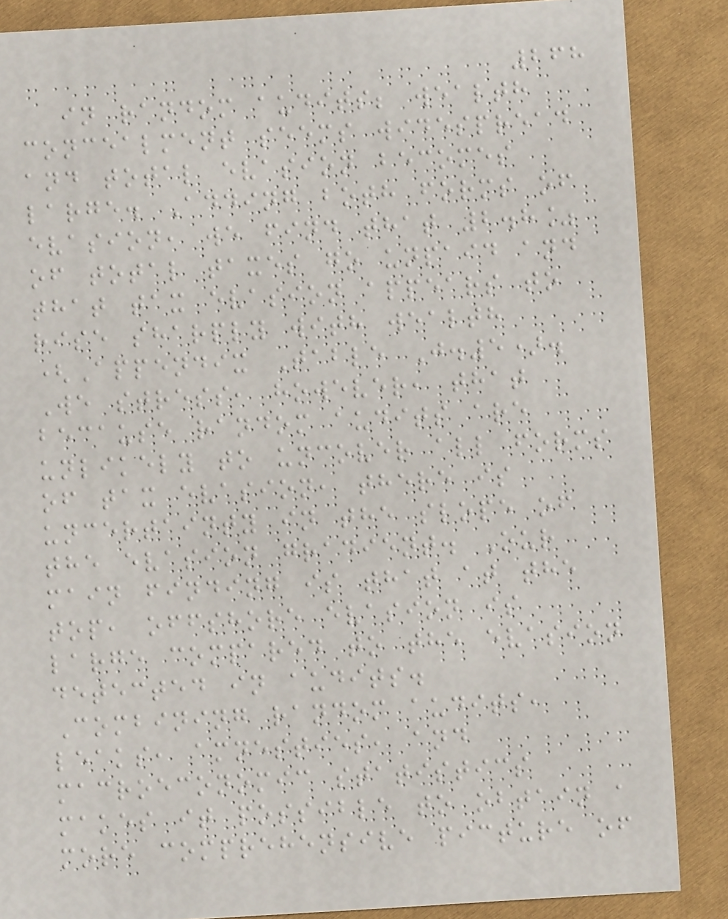268
in random audits; wealth
concealment seems widespread
and total evasion becomes
large. Adding both forms of
evasion, we find that 2.8%
of total taxes go unpaid and
that tax evasion appears to
rise sharply with wealth
(Appendix Table J.5).
We stress, however, that
because random audits are
unlikely to uncover all forms
of tax evasion, there is
uncertainty in the slope of
the evasion gradient. Our
main finding is that at the
top, offshore evasion is
large compared to the evasion
detected in audits.
Combining random audits,
leaks, amnesties, and
macroeconomic statistics
makes it possible to obtain a
more comprehensive picture of
